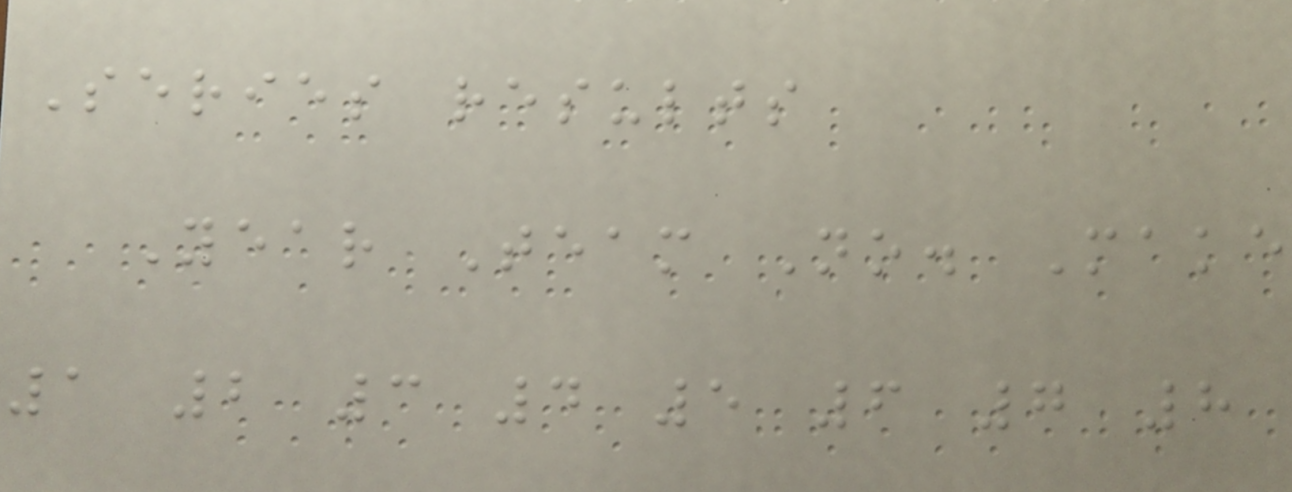Series results
Year Team No. Make
1 2 3 4 5 6 7 8
